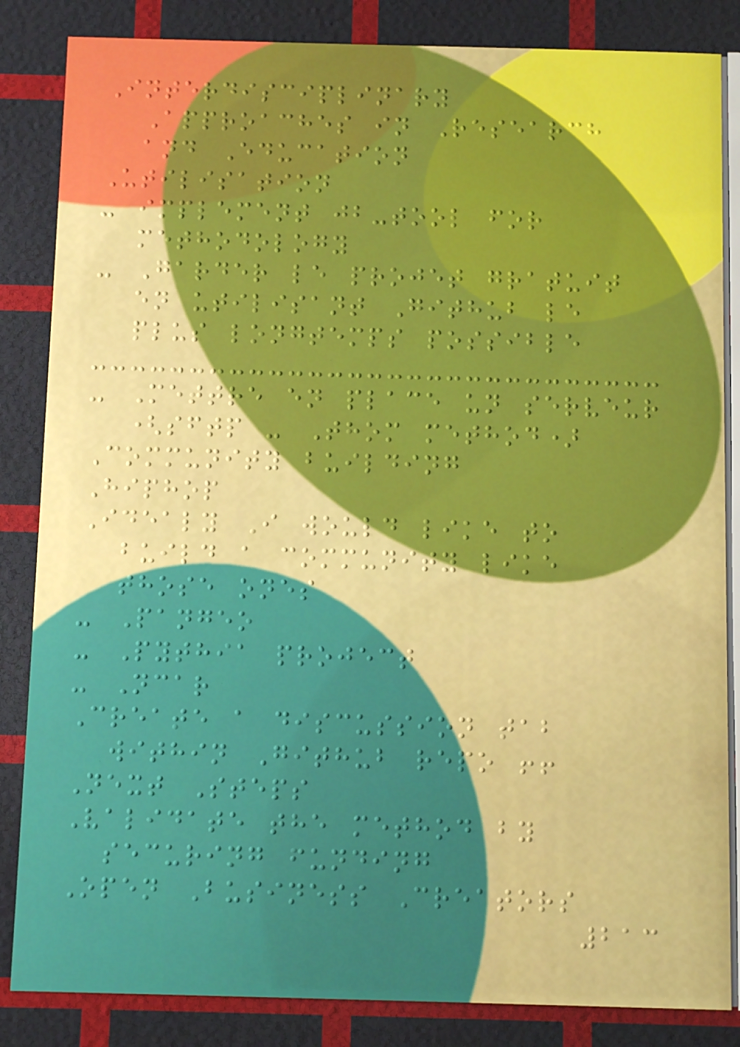Interdisciplinary
Approaches in Research
and Education
Utilisation
- implement jb-tool for
methodology
- Garder le projet gratuit
en utilisant Github le
plus longtemps possible
- Mettre en place un serveur
(sftp - Thom method)
Community building
Hiphop
Idealy I would like to
build a community like
those ones
- Pangeo
- Pythia project
- Ncar
Create a discussion tab
within Github repo !!
Next Steps
Validate the method by
securing funding
Open Business Creators
213
